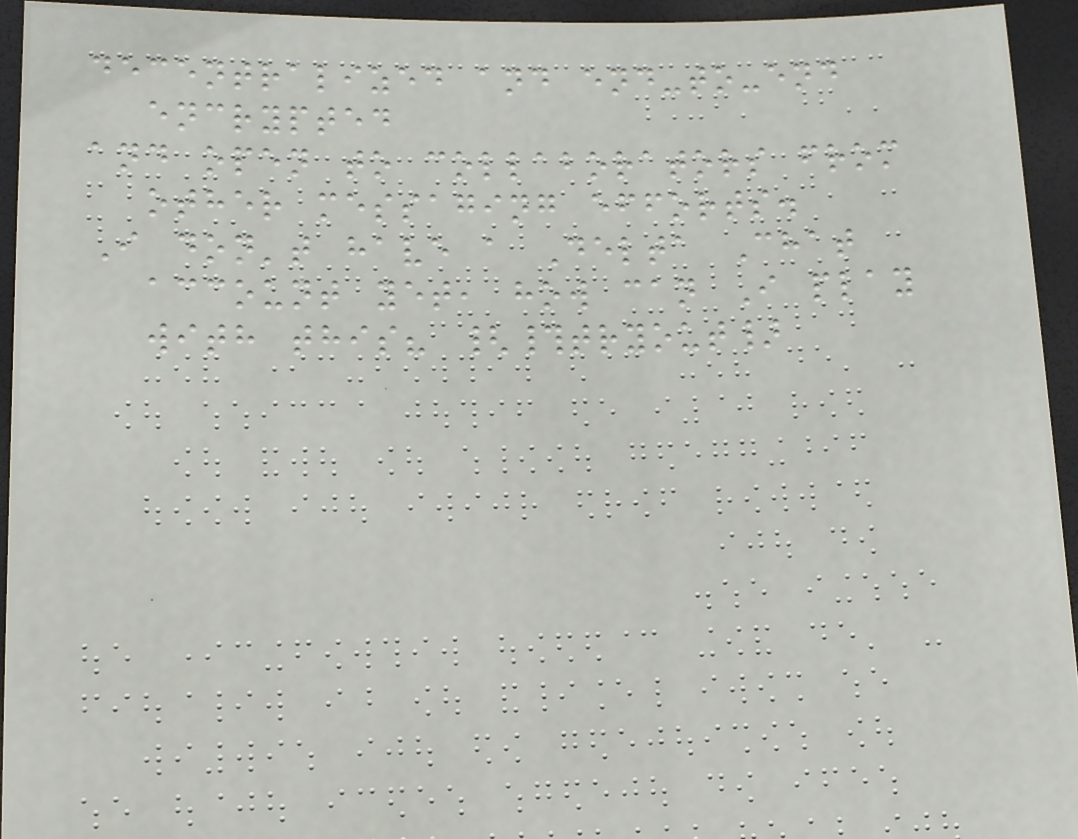decentralized and end-to-end
encrypted
and open to collaborators from
other messaging efforts.
I don't have a Delta Chat
account yet, how can I play
with this? {#tryout}
